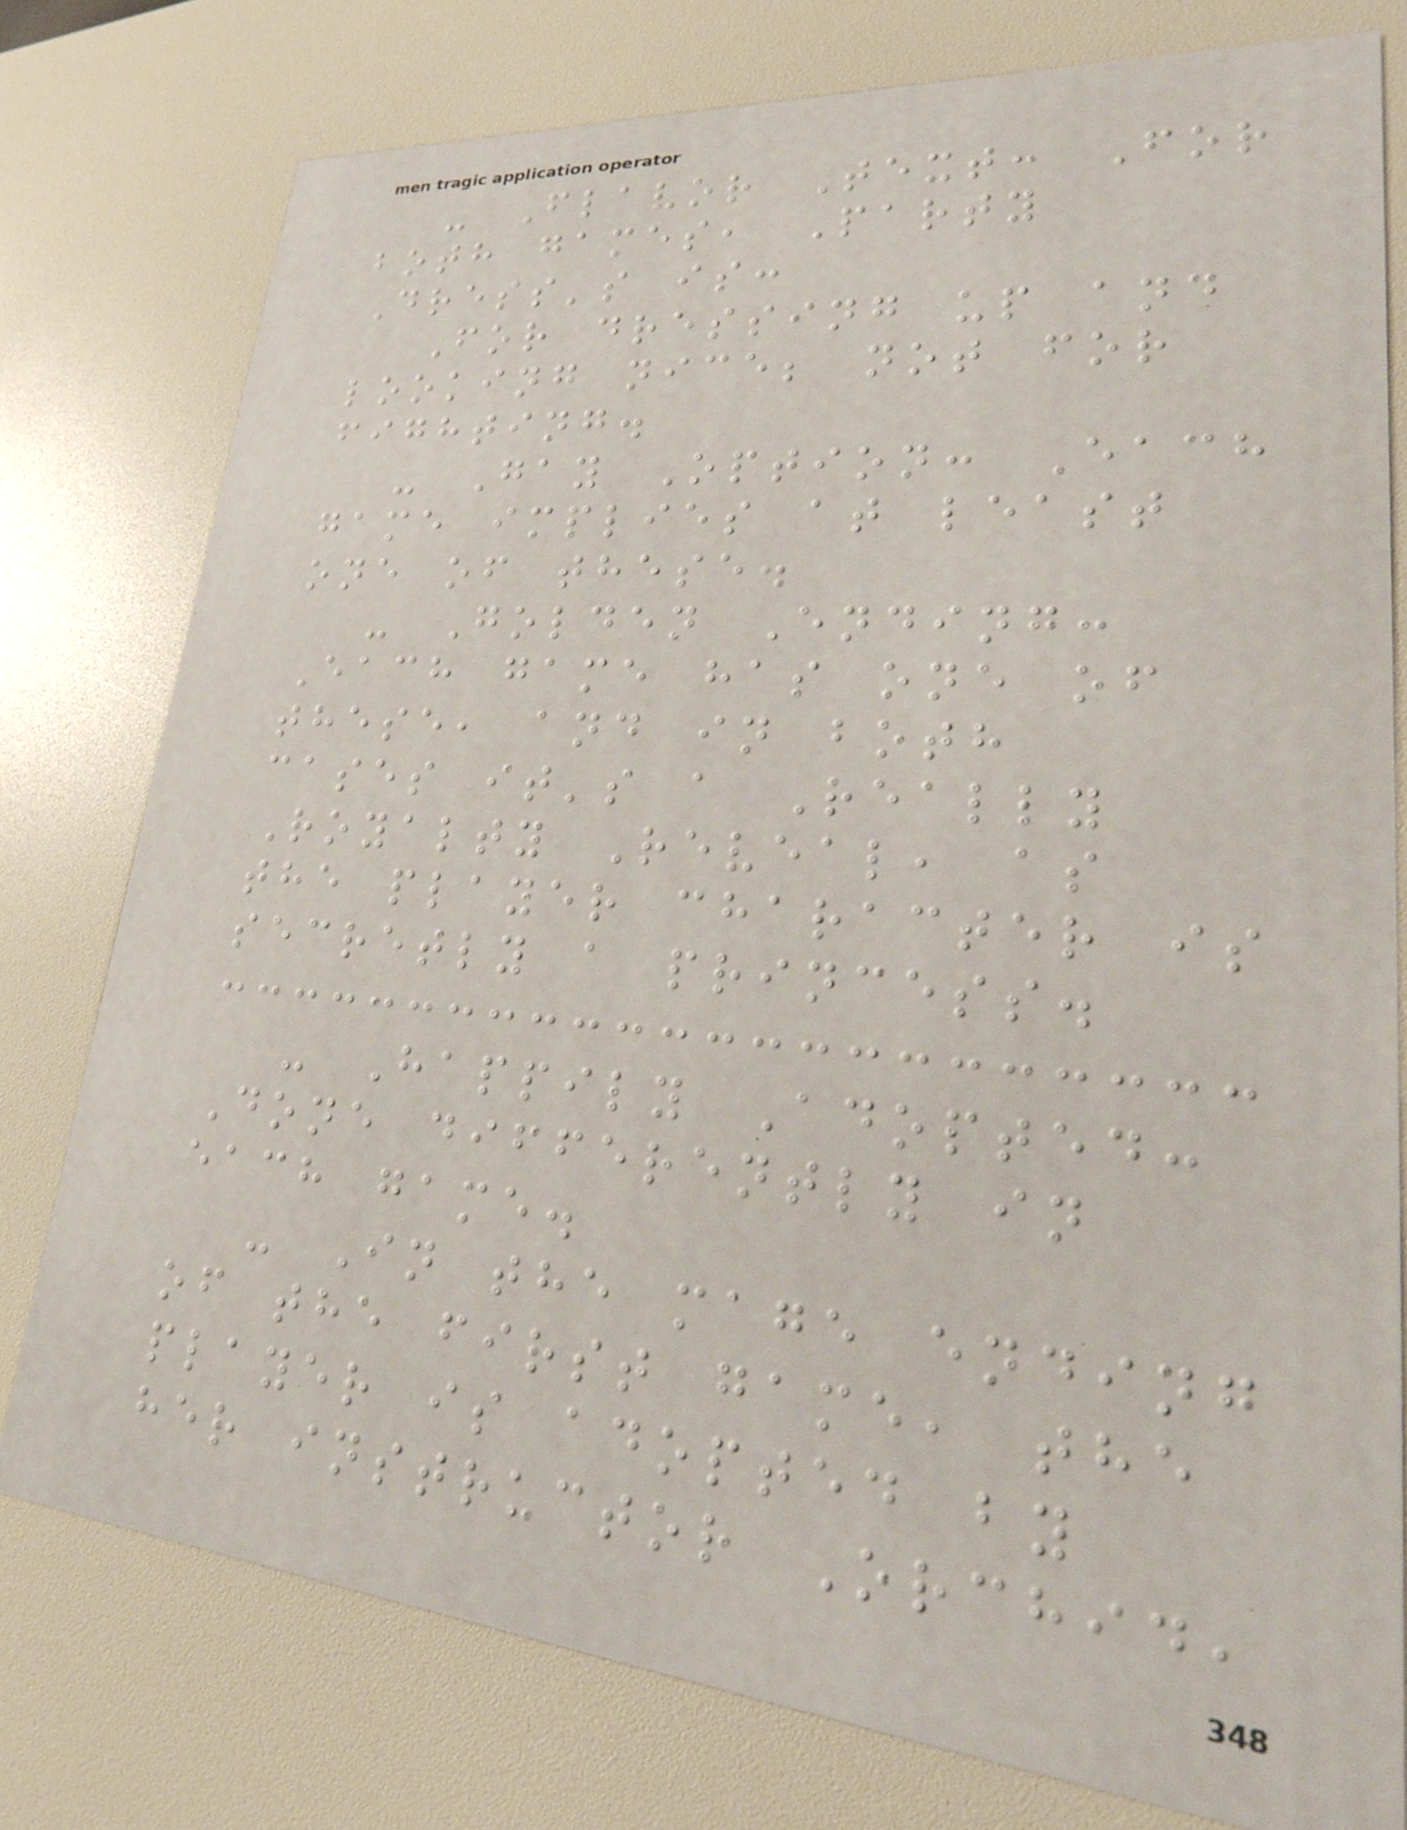- Flavor Text: For
both games, Party
Dress's is:
For dressing up and
looking nice; not for
fighting.
- Gay Option: Each
game implies at least
one of these.
- Golden Ending:
Each game has one of
these, and in both
cases it's a Really
Royalty Reveal, as
the player character is
secretly a princess.
- Happily Adopted:
Done differently in
each game.
- In the mage ending
of the first game, the
player is adopted by
her instructor Orchid,
